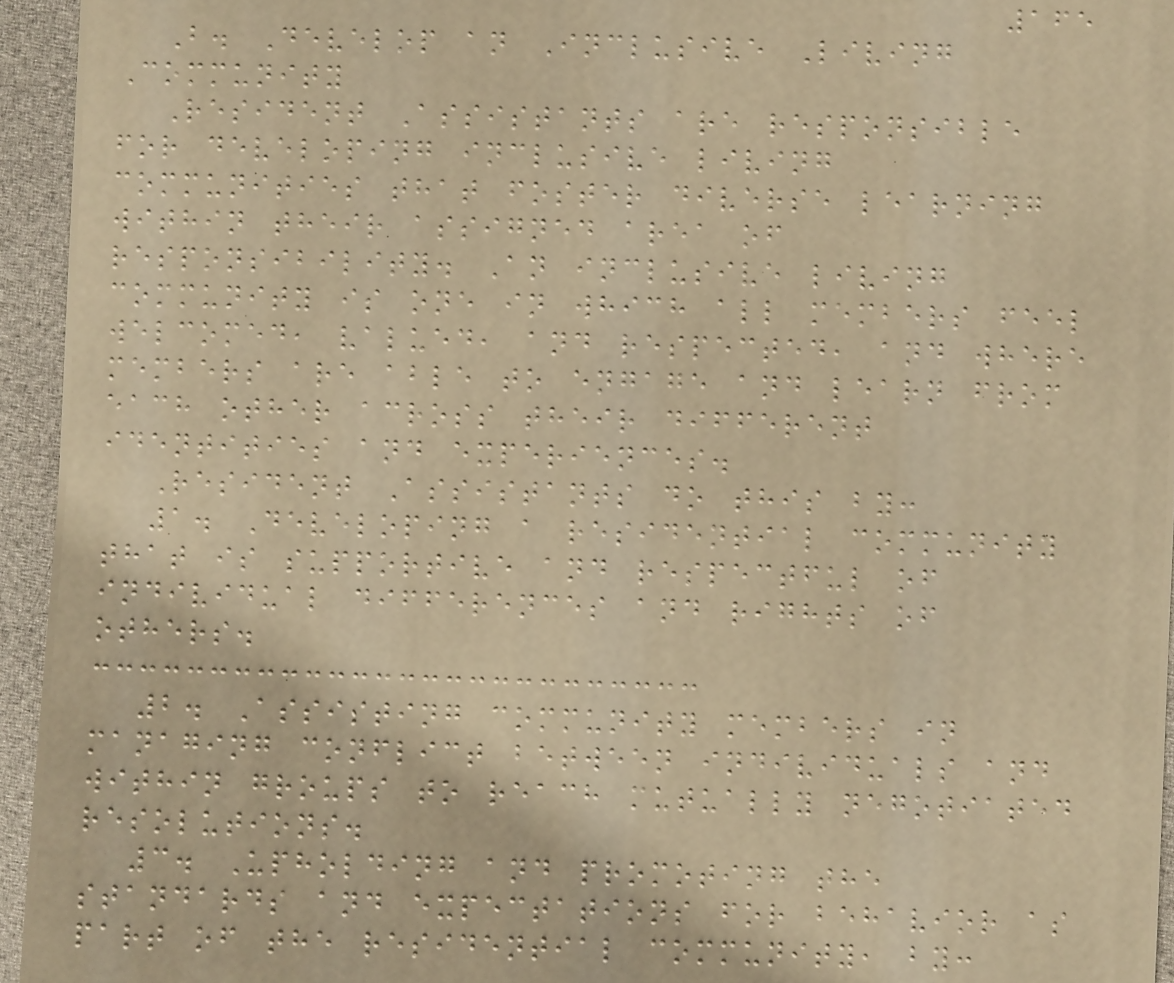165
B. Develop an Inclusive Living
Community
Resident Assistants are responsible
for developing inclusive living
communities that foster diverse learning
within their assigned area of
responsibility. An inclusive living
community is one in which all members feel
welcomed, valued, and respected, and where
members are able to engage and learn from
each other across their different
identities and experiences.
Resident Assistants do this by:
1. Developing a residential community
that is supportive and respectful of
individual differences and rights of
others.
2. Assisting community members in
managing conflict between individuals and
within groups to reach mutually negotiated
resolutions.
3. Upholding and promoting the
standards and expectations for behavior as
part of the residential community, by:
